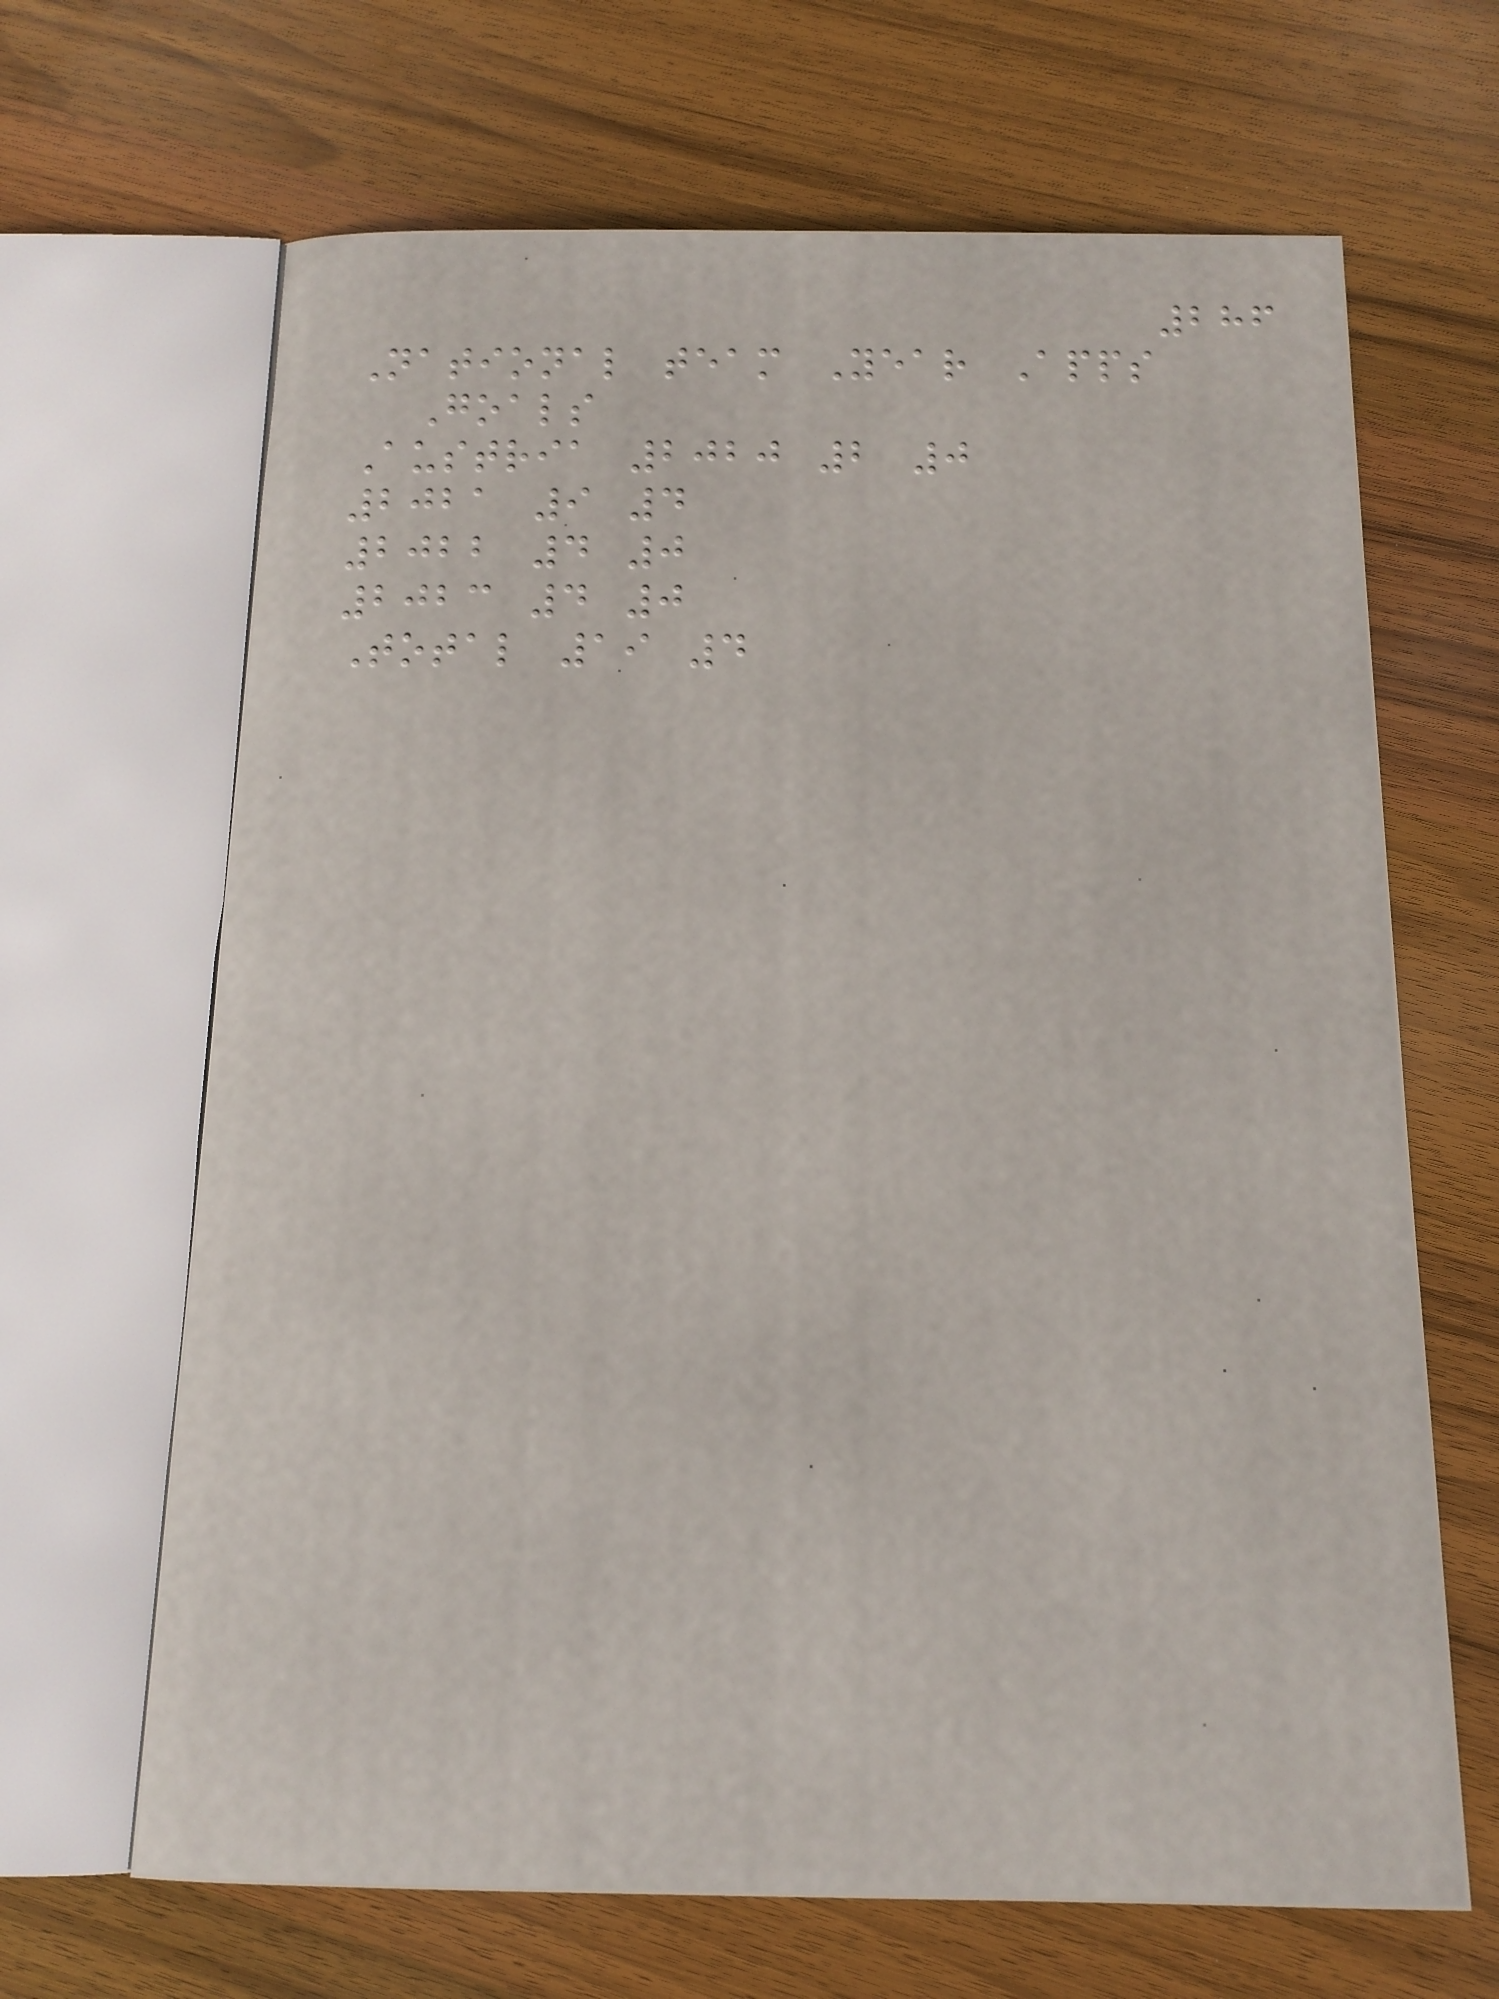286
National team Year Apps
Goals
Austria 2020 2 0
2021 9 4
2022 4 0
2023 4 0
Total 19 4
